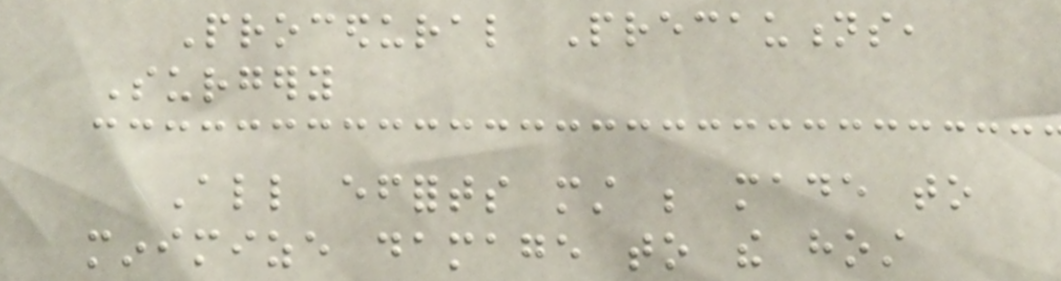Procedural Precautions,
Surgery
All efforts must be made to
minimize damage to the host
